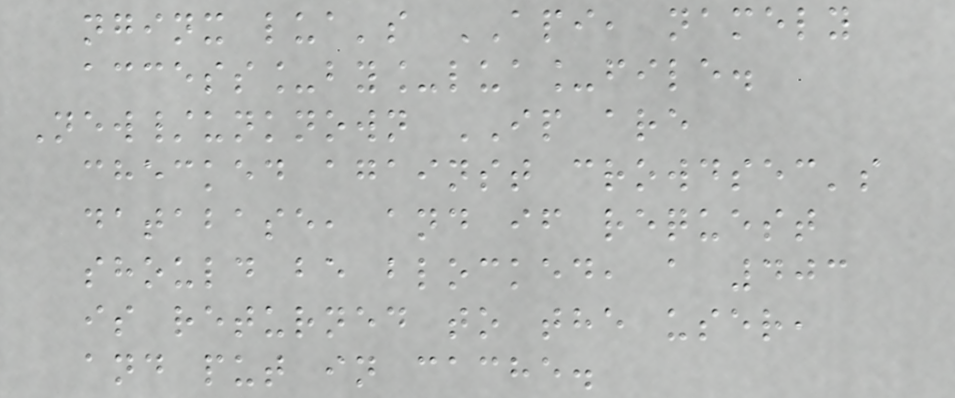nginx lua's API, namely
access_by_lua_file.
New/unknown IP are
checked against crowdsec's
database, and if request
should be blocked, a 403
is returned to the user,
and put in cache.
